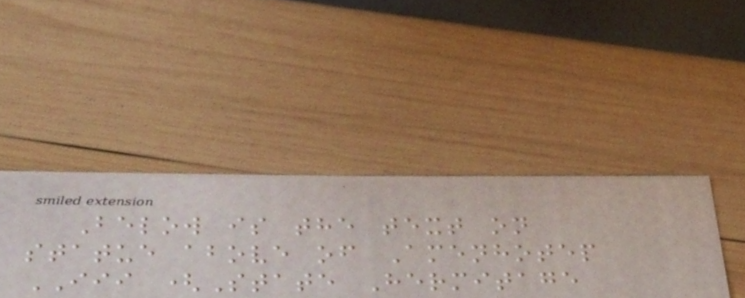Below is the text on
statue above of Amenhotep
III (State Hermitage
